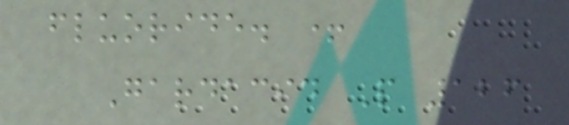fluoride. +
Gardacid P 126
